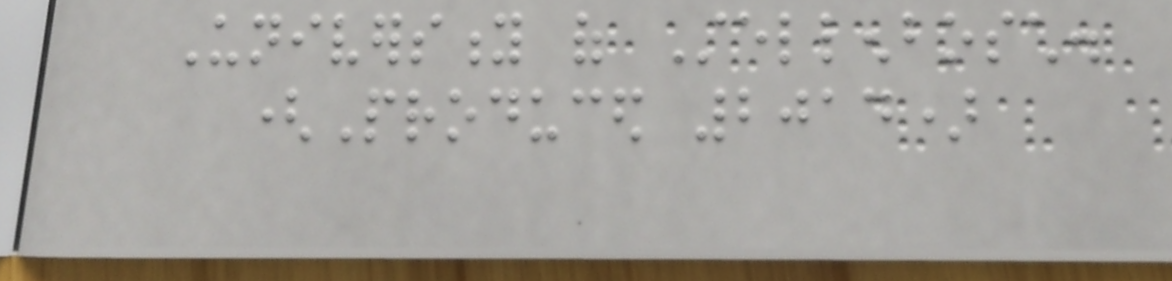University of Stellenbosch.
(Produced 2014)
